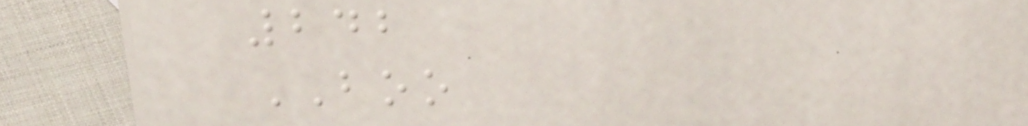242
BOO
